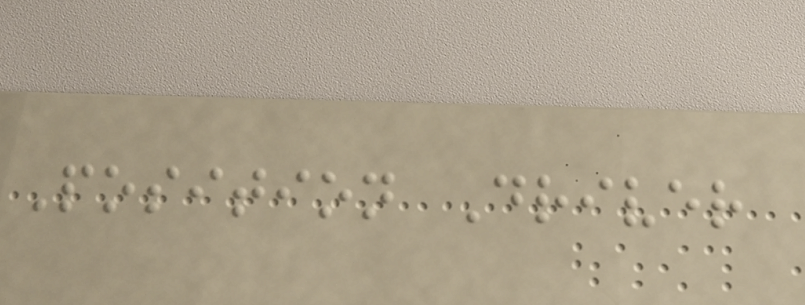Position Driver
